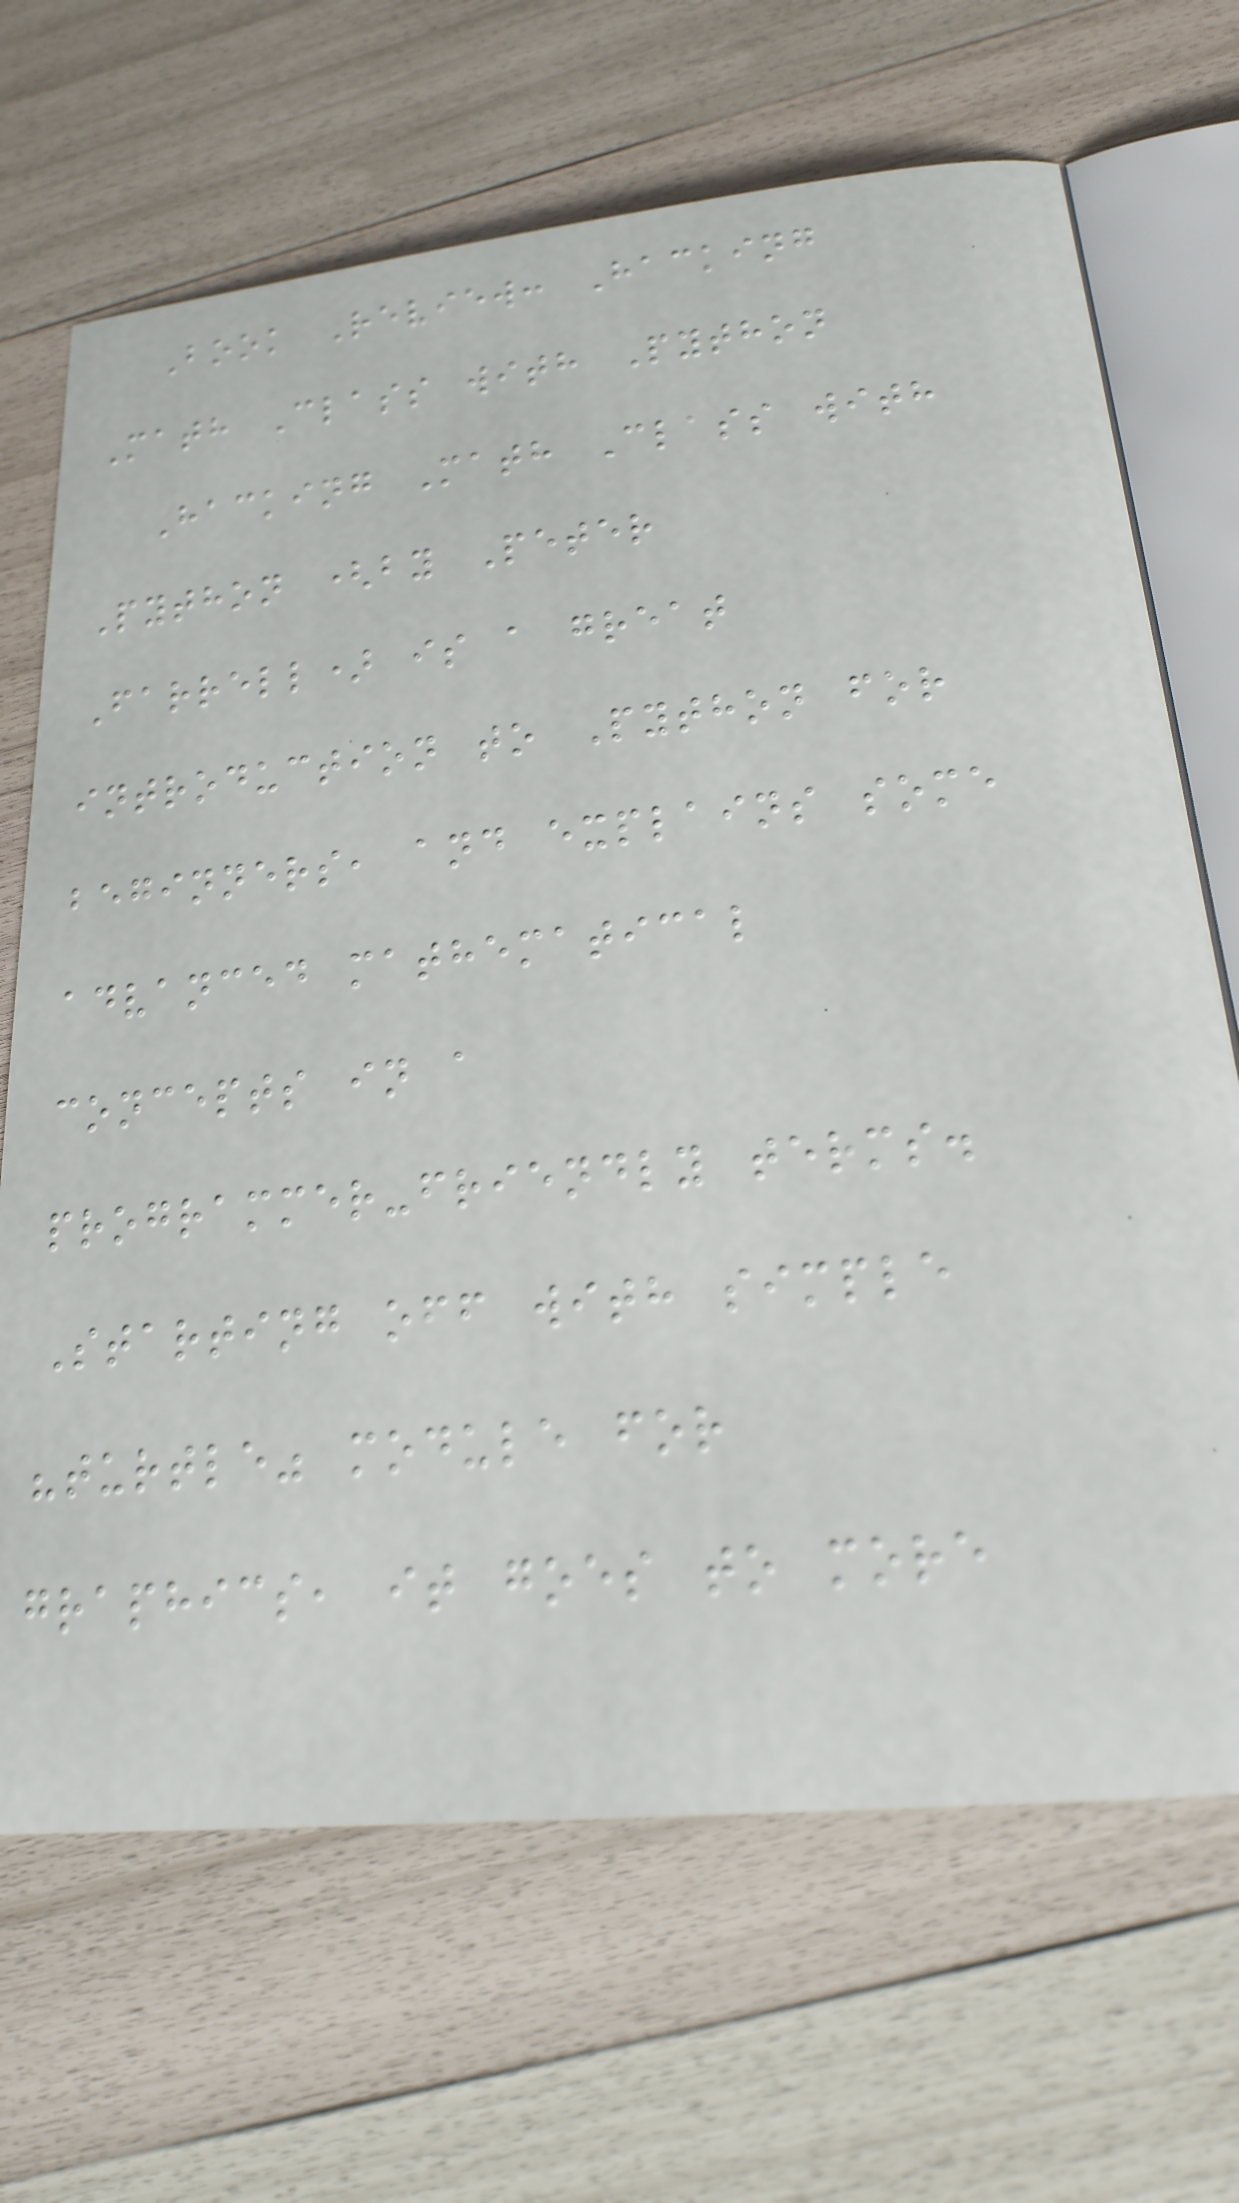Book Review: Hacking
Math Class with Python
Hacking Math Class with
Python (by Peter
Farrell) is a great
introduction to Python for
beginners, and explains some
advanced mathematical
concepts in a
programmer-friendly terms.
Starting off with simple
"turtle" module for
graphics, it goes to more
